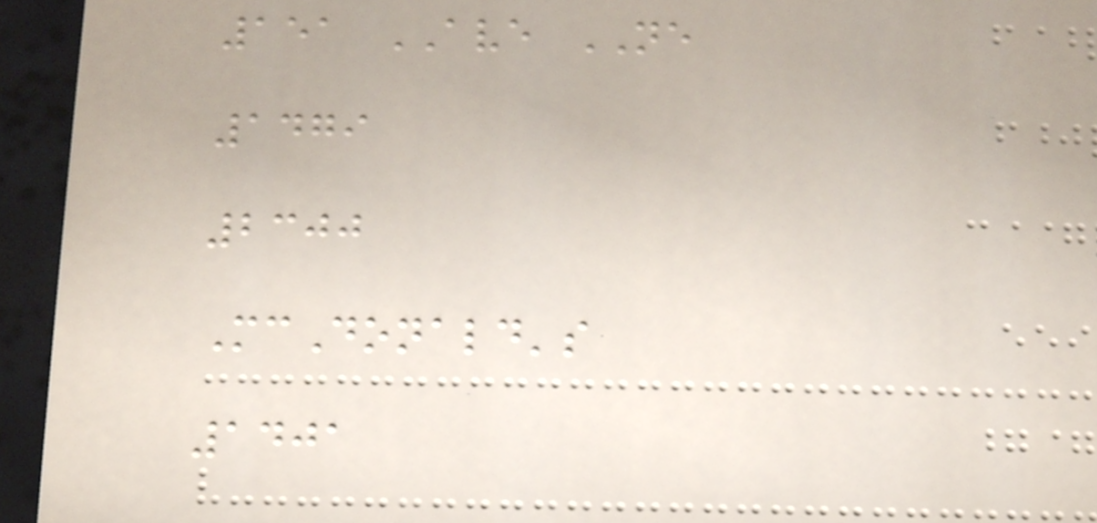151 AVE NE
1479
2300
McDonald's
1401
